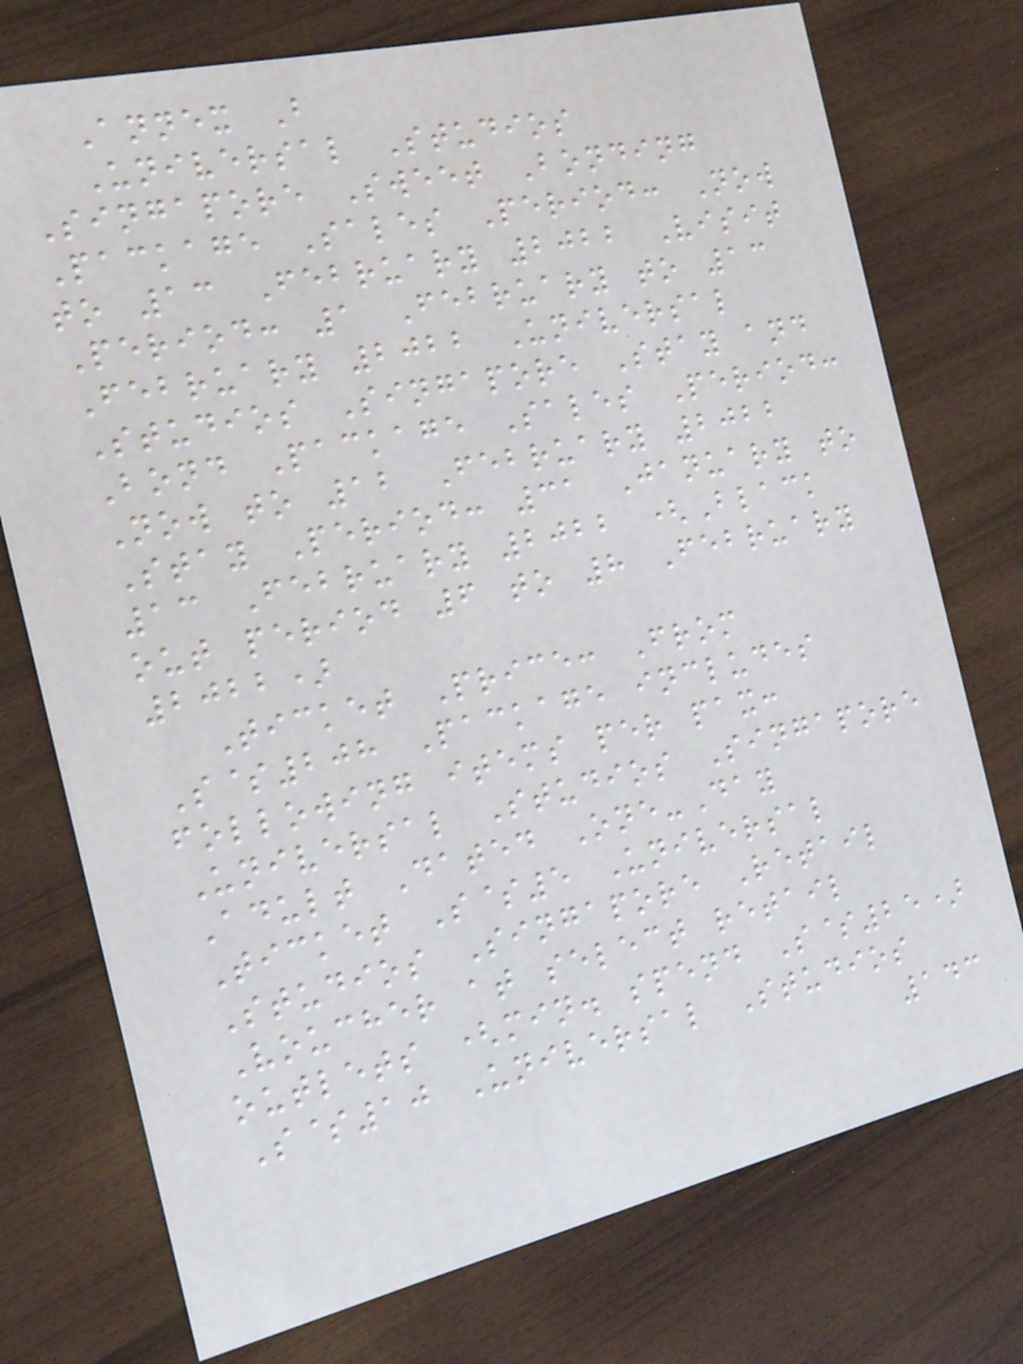Annex B
Universal Studios
Singapore Sweet Bonding
Package Sales Period: Now
to 13 February 2022 Visit
Period: 1 February to 13
February 2022 Universal
Studios Singapore Stay and
Bond Package Sales Period:
Now to 12 February 2022
Stay Period: 31 January to
13 February 2022 (Black
out period 6 to 8 February
2022)
Ticket Price: From
S$208 Package includes
following items per pax:
Universal Studios Singapore
Adult Dated One-Day
Ticket S$5 Universal
Studios Singapore Retail
Voucher at select retail
outlets (min. spend S$25)
S$10 Universal Studios
143
